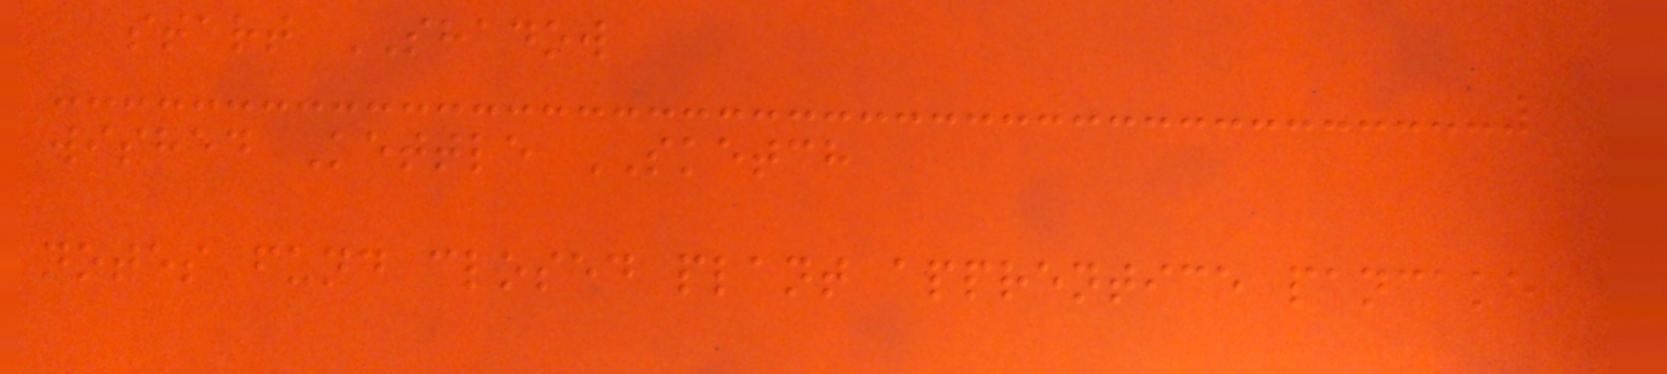start SHADOW
wished Kettle SKETCH
notes fund closed plant apprentice pancake
